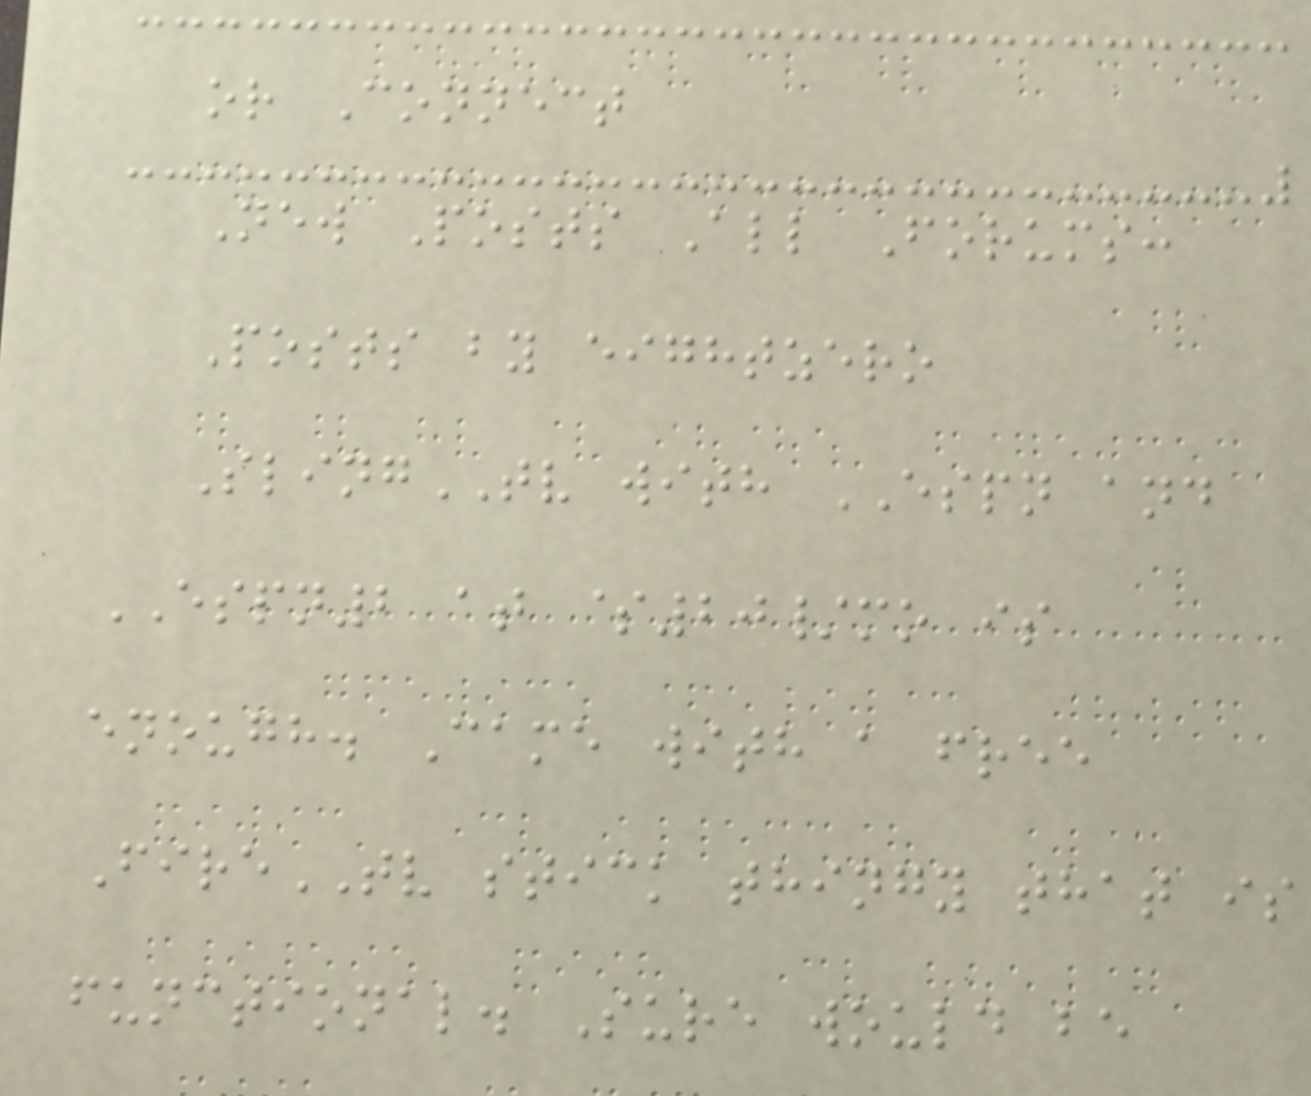or Connect
New Posts All Forums:
Posts by eightzero
SlingTV with ESPN and
ESPN2 at $20/mo is
enough. Came with a free
FireTV stick thingy that is
functional. Sure would be
